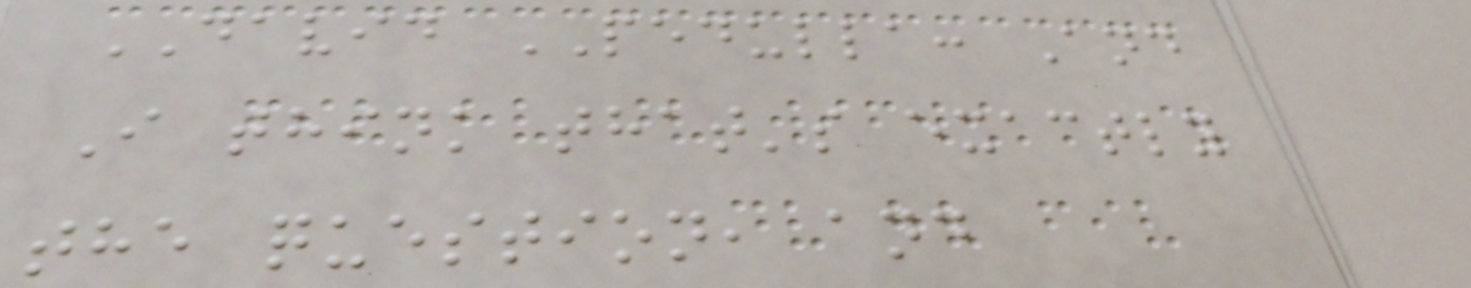DAVID PEDULLA: And
I think that's exactly
the question, and
